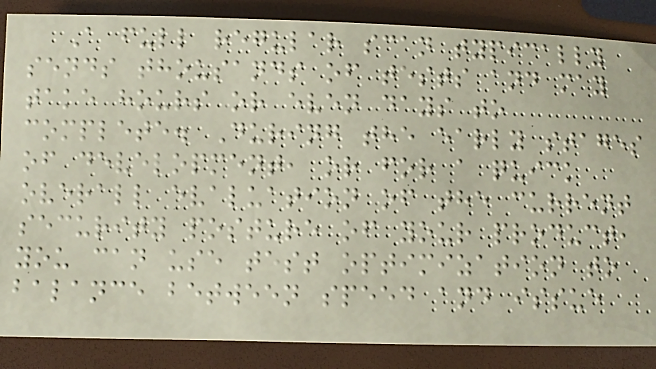A full regular scan typically
sends thousands of tests and may
take hours or even days to
complete. During the early stages
of development, or for a quick
overall evaluation of the current
security posture of your product,
you can use test optimization to
balance between speed and issue
